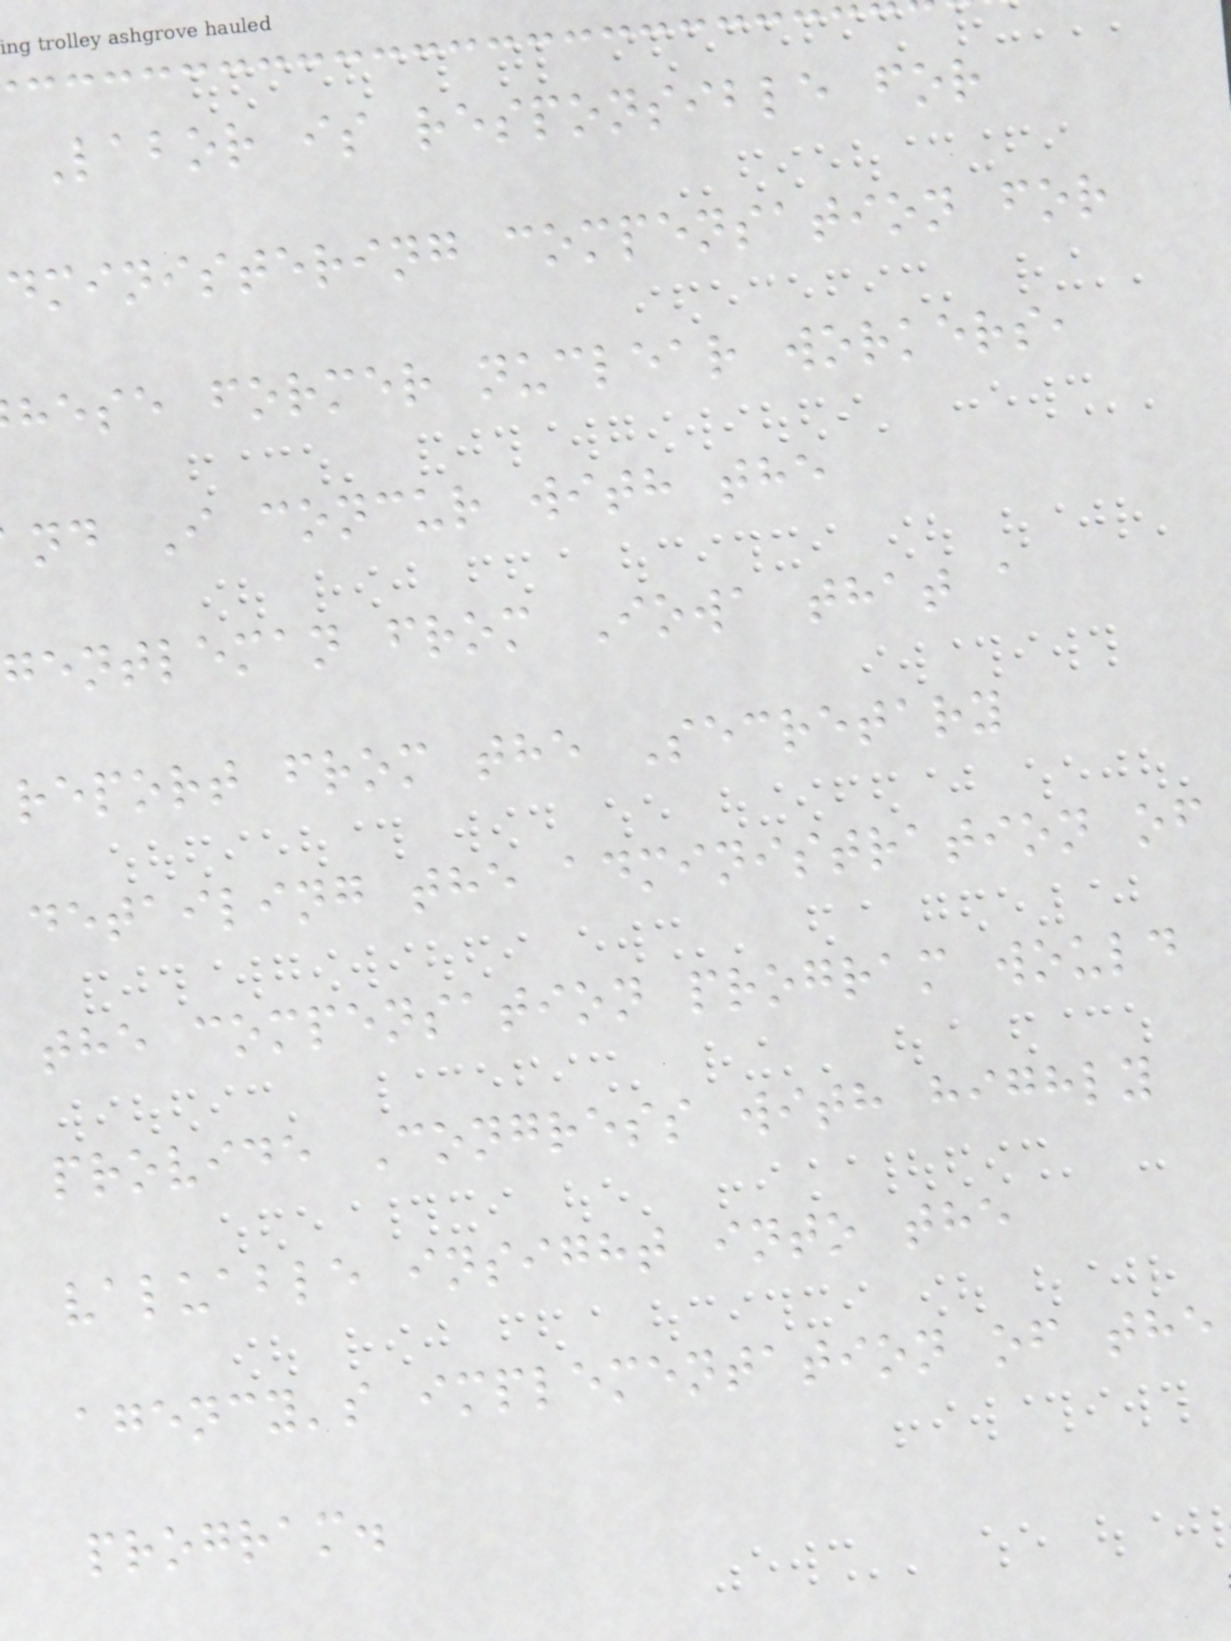Labor is responsible for
dministering compensation for
hese former nuclear workers,
nd I concur with the
gentleman from Iowa that a
report from the Secretary
detailing the administration of
the compensation program would
provide Congress with highly
valuable insight into the
agency's implementation of the
program.
